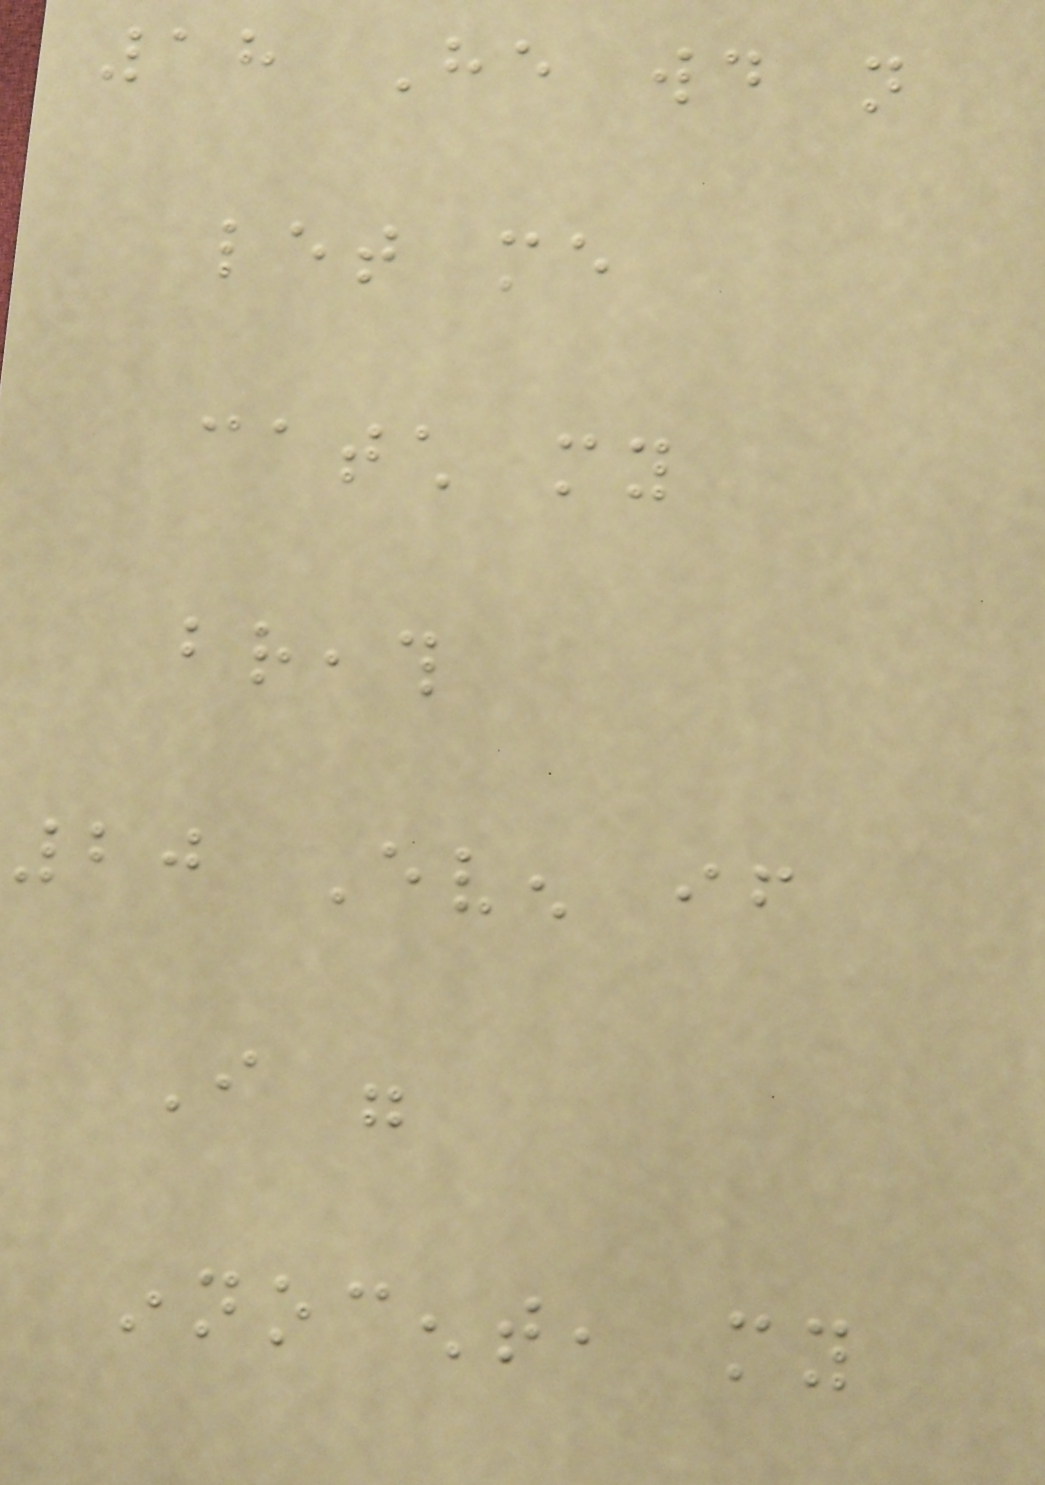18 He would not
let me
catch my
breath
20 Even if
I were
innocent, my
